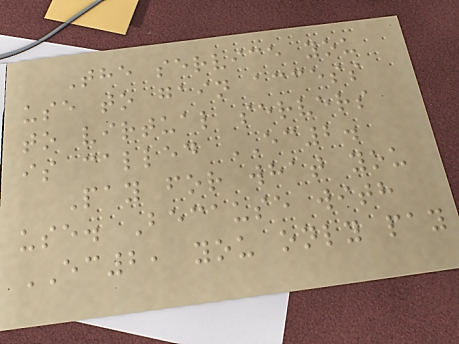The service you
use to gain access
to virtual servers
is called EC2.
Pay for what you
use. Because with
EC2, you only pay
